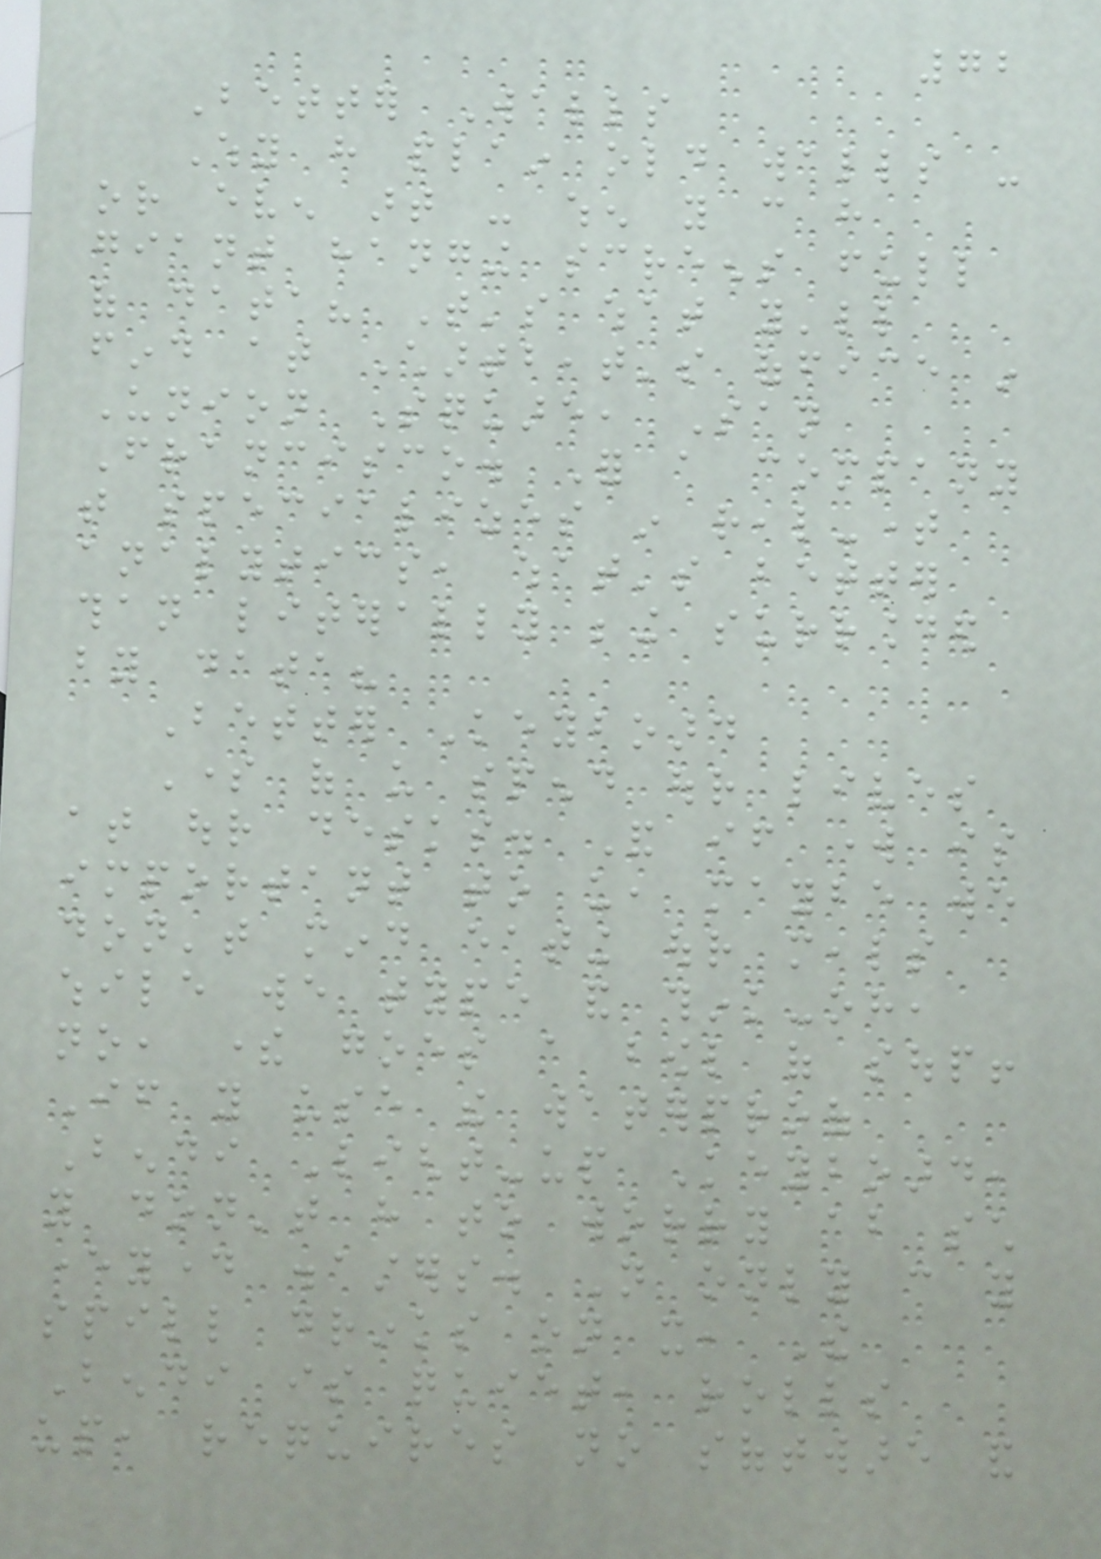72
Better Walls
Why have plain old walls -
or even art - when you can have
giant hanging screens full
of data? That's what you'll
find at Chartbeat's office in
Union Square, San
Francisco. For a company
that specializes in real-time
analytics, what's better
than literally being surrounded
by data?
Better Keyboard
Some of us spend our lives
at our desks. And if work is
important to us, maybe we
don't mind eating our meals
while we type and think-oh,
no, there goes a bowl of soup!
If you use the waterproof
Bendi Light-up Keyboard,
you don't have to worry about such
everyday disasters. Not only can you
spill drinks on it, The
Bendi is quiet, rolls
up, requires no software and
